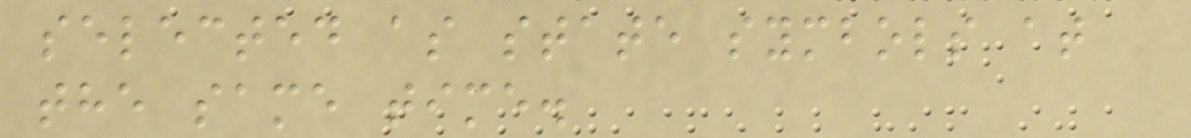selected as state symbols at
the same time.
